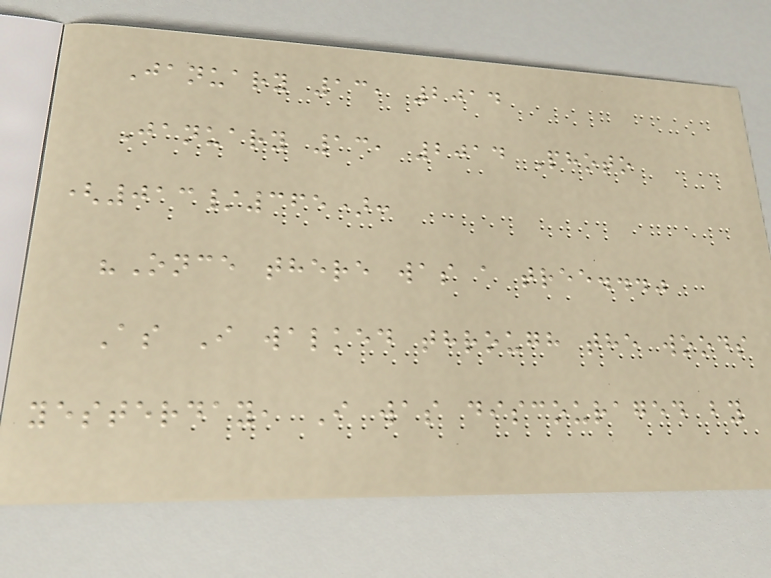January 13, 2014
January 13, 2014 Photo
(013/365):
"Once there was a tree..."
As I walked through the woods
yesterday, I was discouraged by
